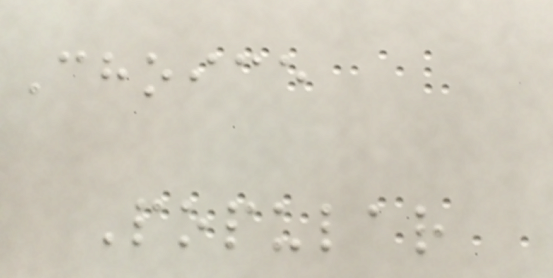Choice
Popular
